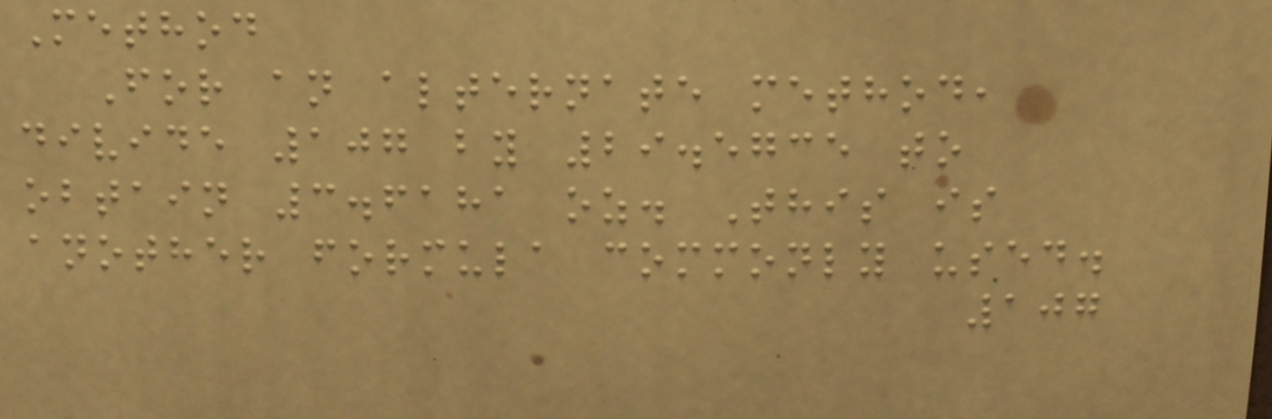Method
For an alternate method,
divide 107 by 29.5735 to
obtain 3.6181 oz. This is
another formula commonly used.
107
